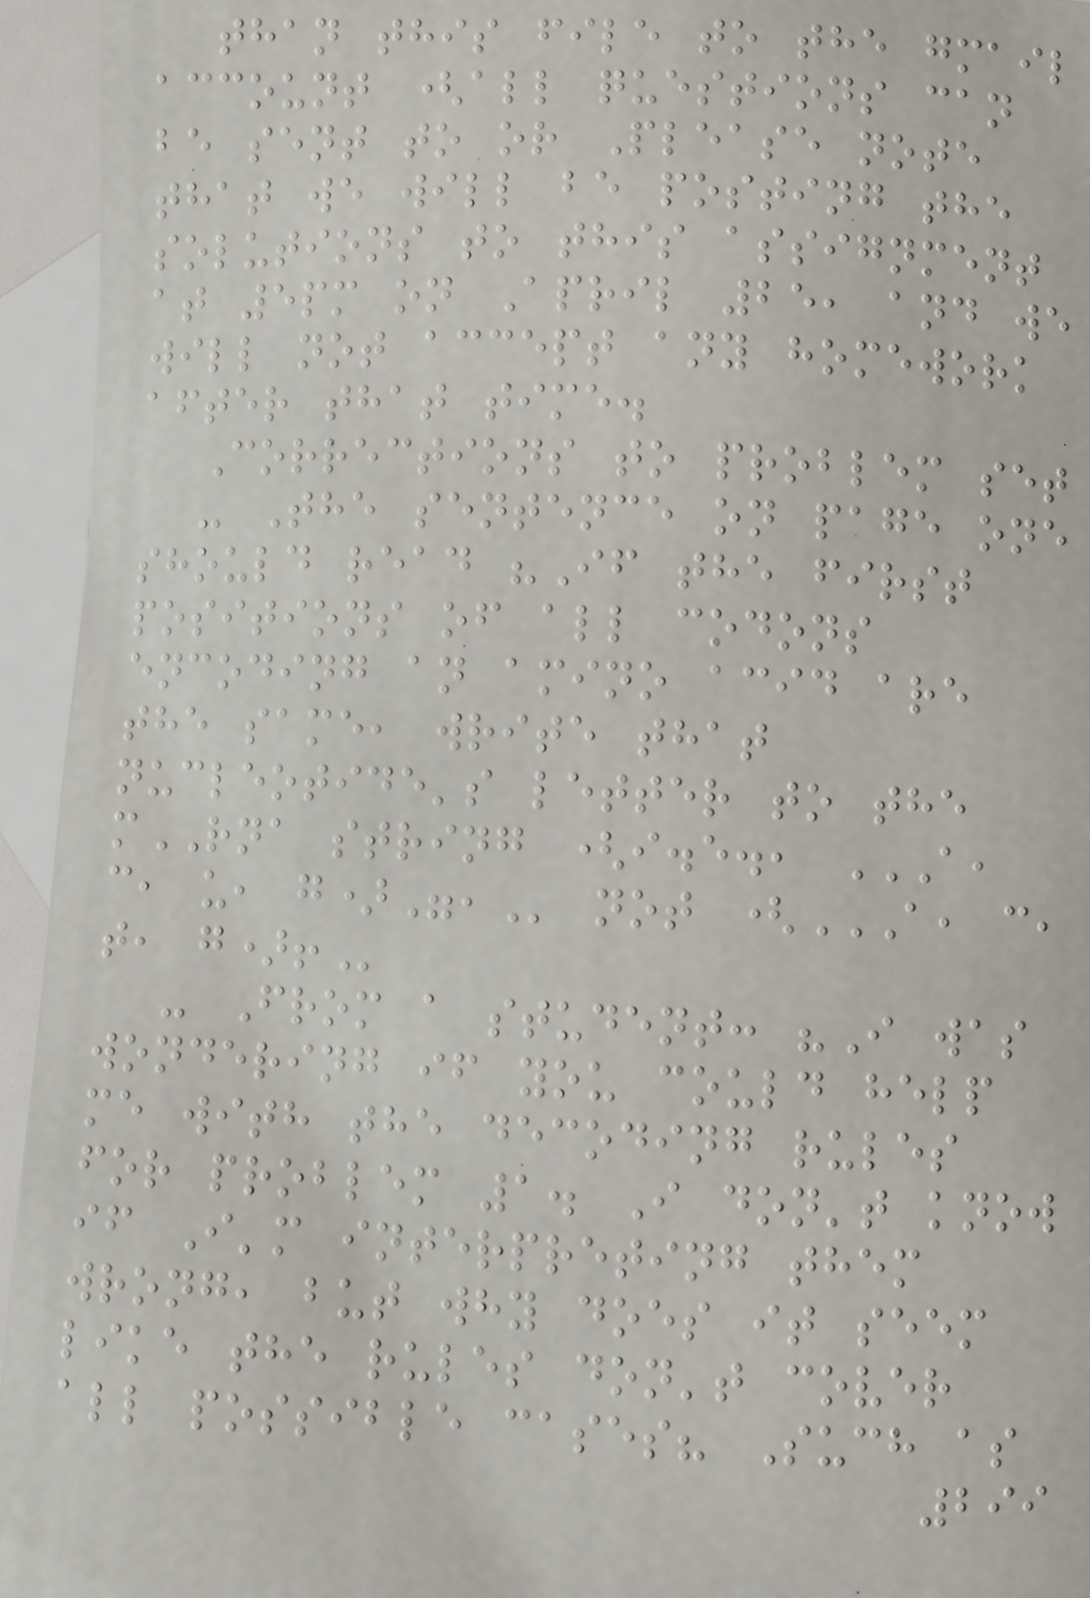than this file to the gmail
account (all questions can
be sent to or Please note
that we will be posting the
solutions to this assignment
at 5pm on April 25, and we
will not accept any homework
after that time.
Corrections to problem set
- The sentence on page one
should read "If the first
positions of all codons
encoding an amino acid are
the same, write that
nucleotide's letter to the
mRNA string (i.e., A,
C, U, G)", not (A, C,
T, G)!
- From a student: "I was
wondering if you could help
me with the decoding rules
for problem 1. I don't know
if I'm interpreting them
wrong, but why does it seem
like the rules don't cover
all possible cases? Such as
299
